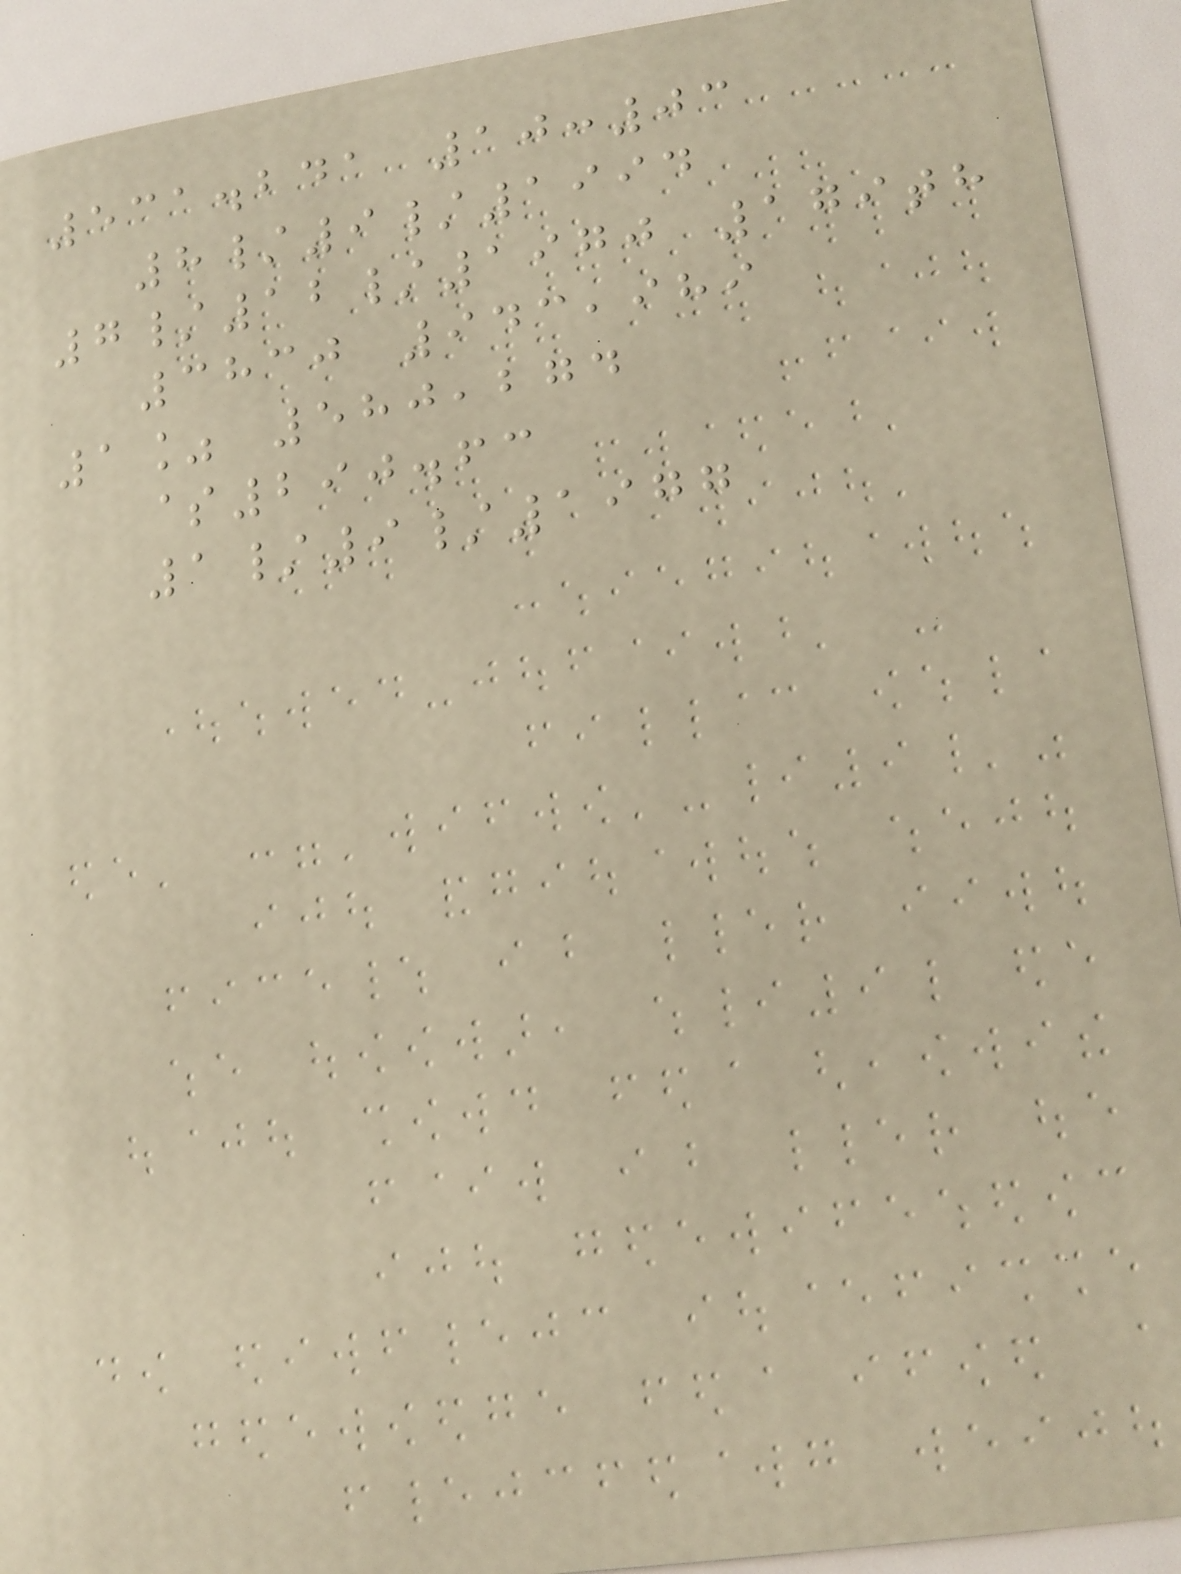531.241 10:03
8/9/1994
7/12/1970 179th
3830 943,989
1% 580,274
$290.63
1/9/1977
